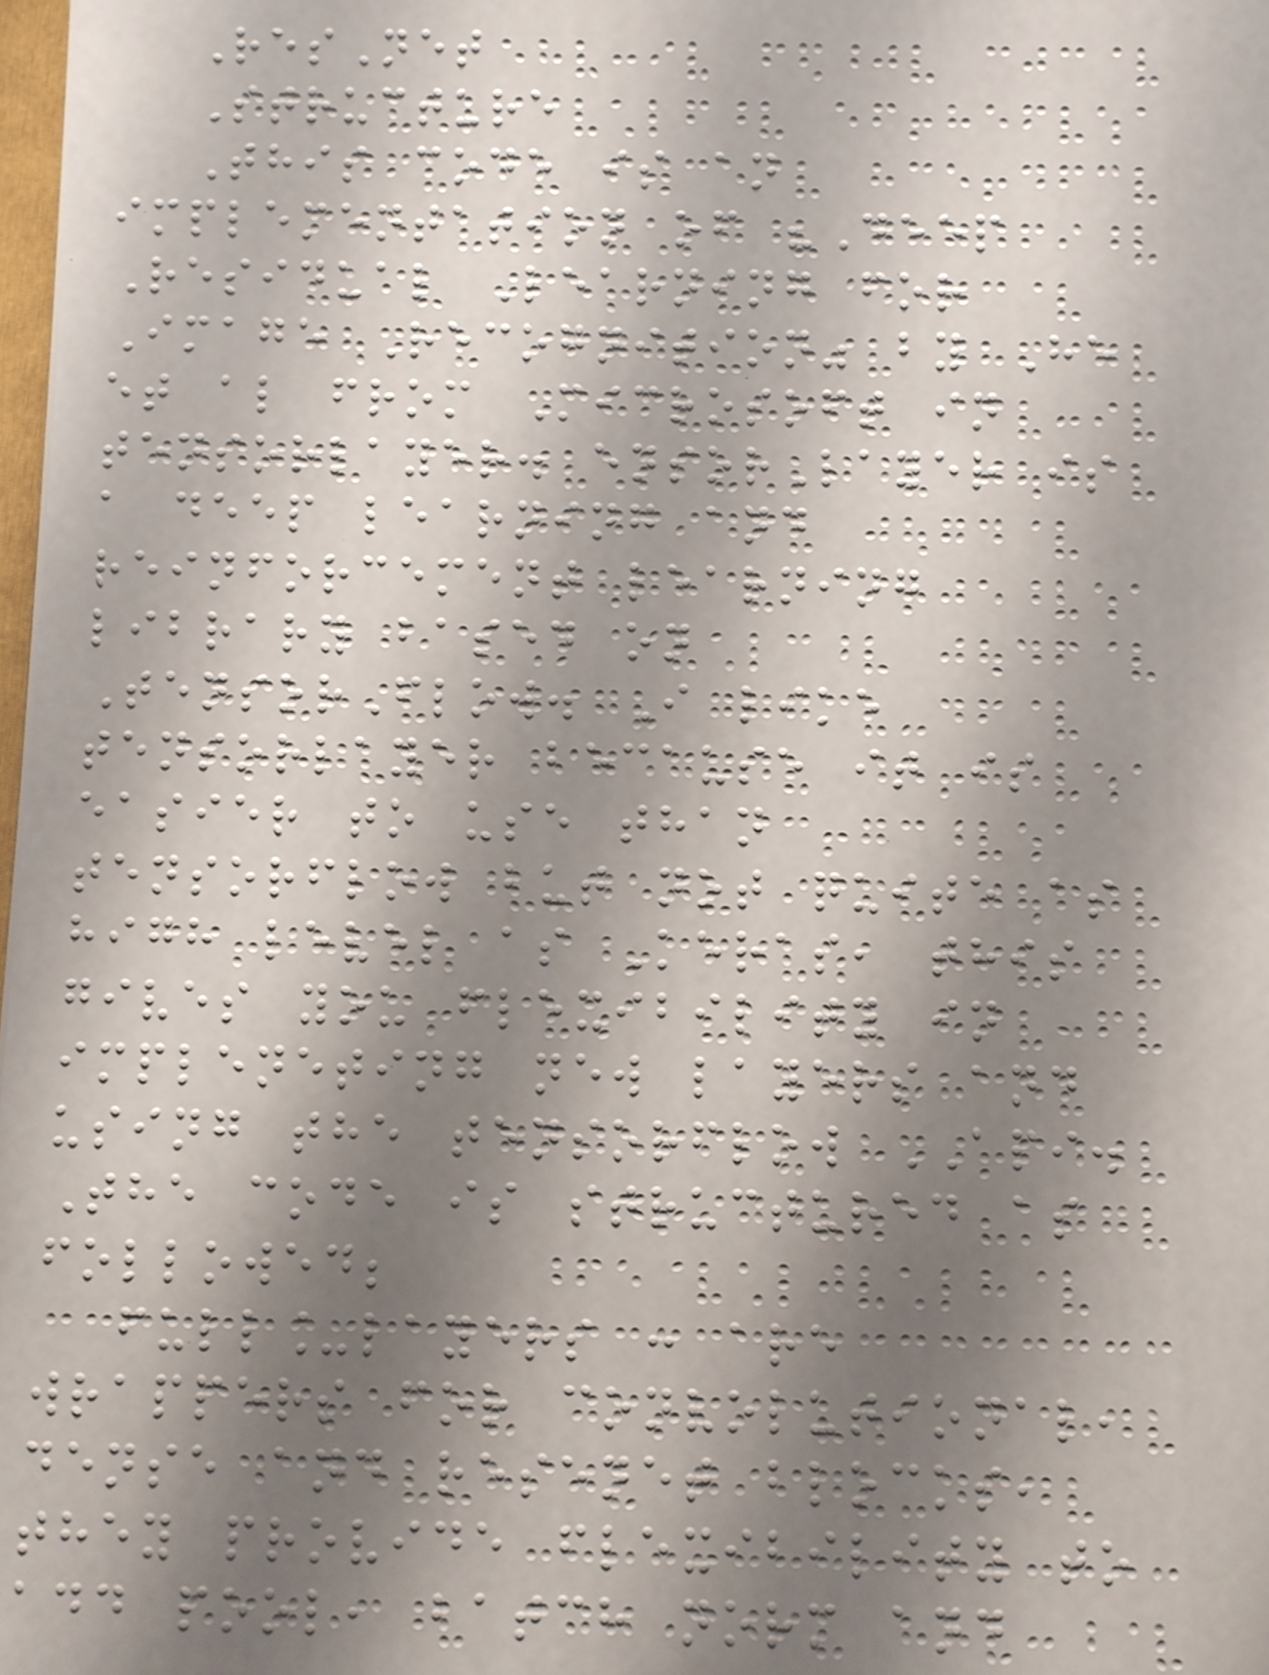ResNet
Structure
This code is an
implementation of "Deep
Residual Learning for
Image Recognition" by He
et al from Microsoft in
tensorlayer. ensorLayer is
a deep learning and
reinforcement learning
library based on
TensorFlow. I like
tensorlayer because it is
easier to use than
tensorflow but not quite as
high level as Keras, this
gives you flexibility in
impleneting new layers and
using the tensorflow API.
The code is structured as
followed;
full_layers : are
wrappers for convolutional,
dense and resenet blocks,
they provide flexibility to
add pool, batch norm and
